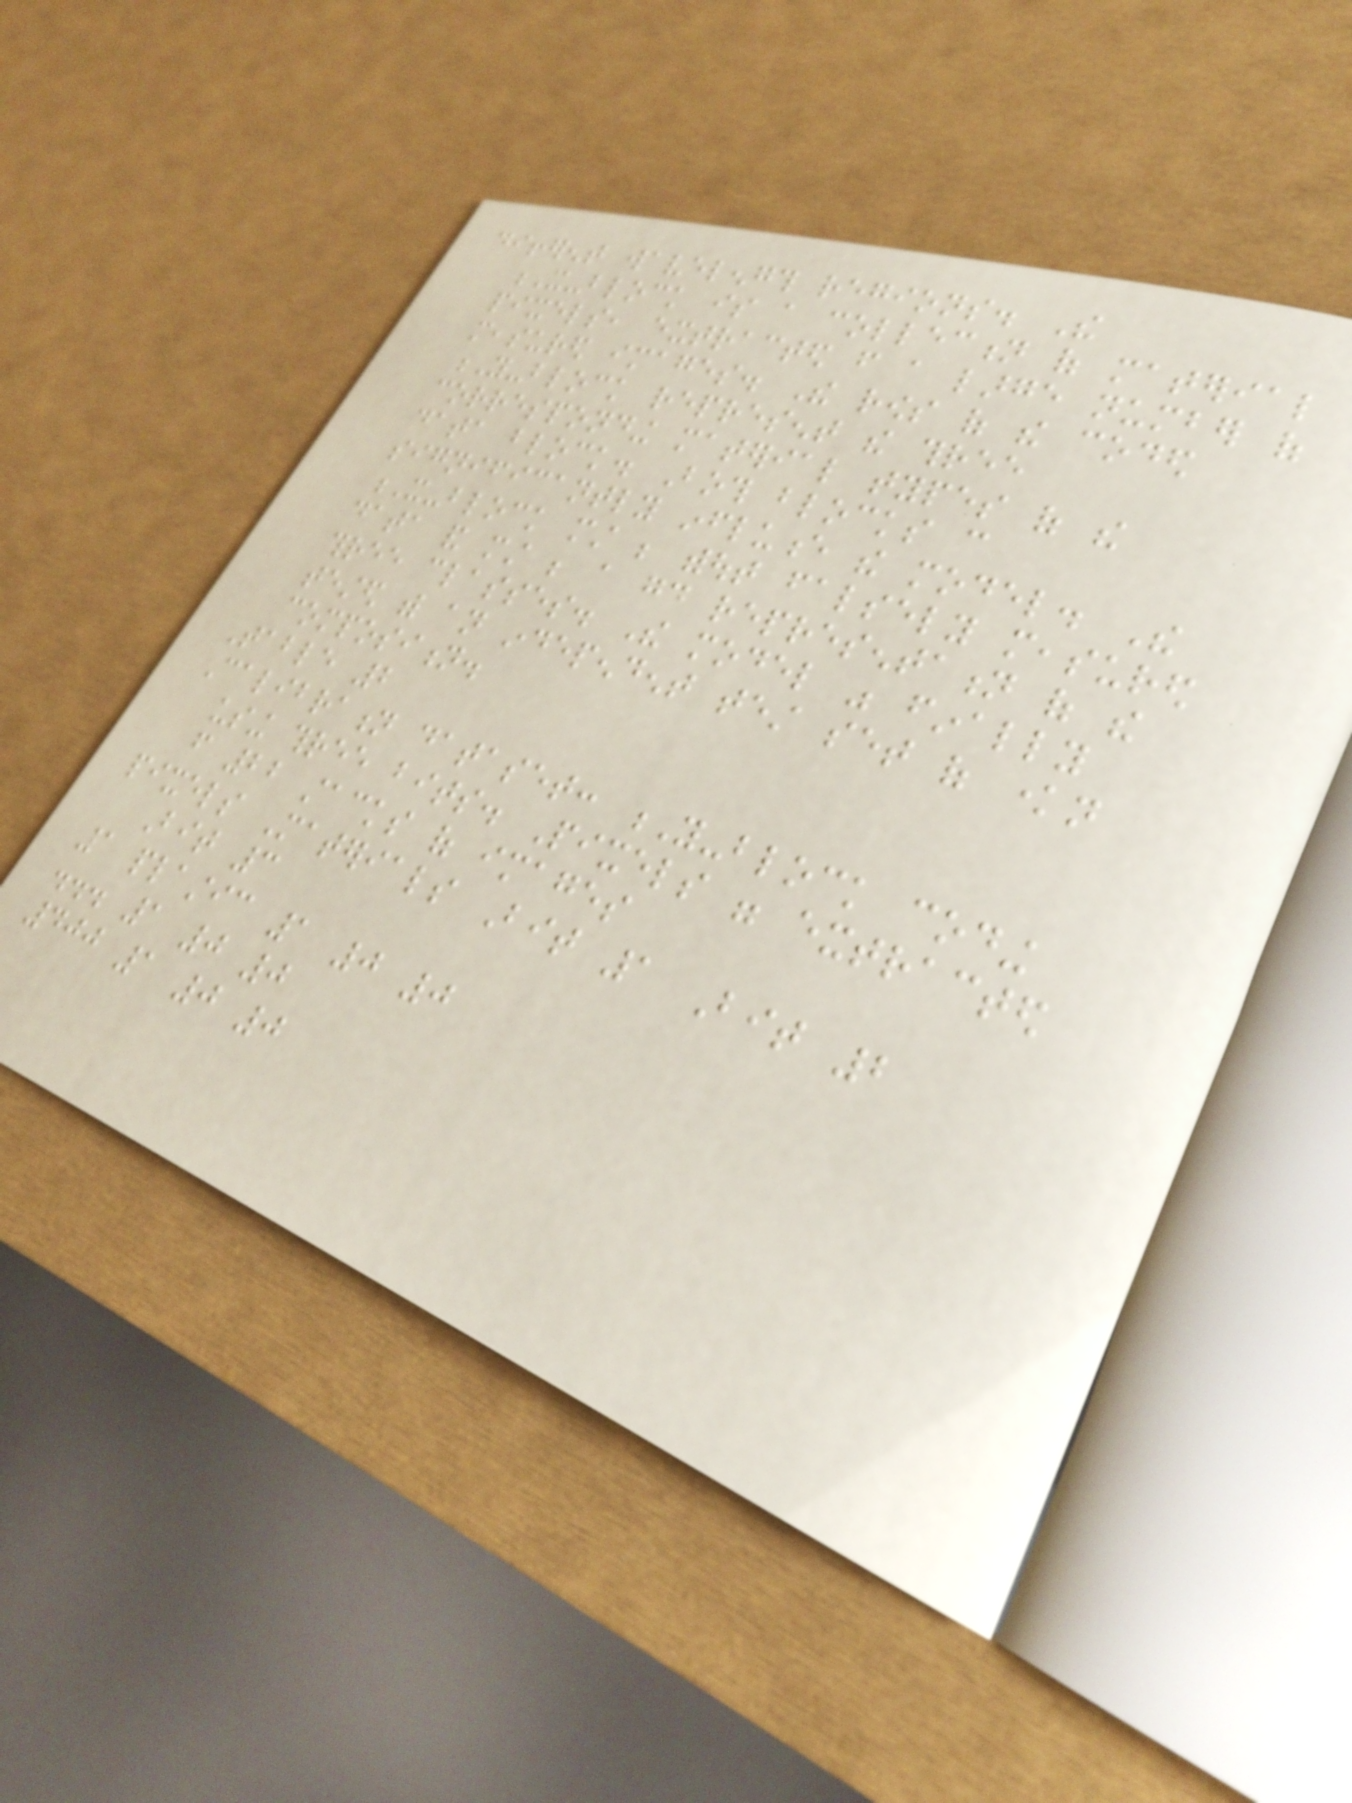different wavelength regions. The
X-block is a collection of material
pixels, extracted from a large number of
measured images. The rows of the coded
Y-block represent the three
corresponding material types of the
data block. Both blocks can
significantly influence the model. The
X-block must be without falsely measured
data and must be a good representation of the
three classes. The model was finally
tested with an independent test set of known
composition.
Table 2
Calibration dataset: Y-block coding
using three bits. Pixels were extracted
from 22 stacks of images
pixels Materials Bit 1 Bit 2
Bit 3
1 plastic 1 0 0
... 1 0 0
400 1 0 0
